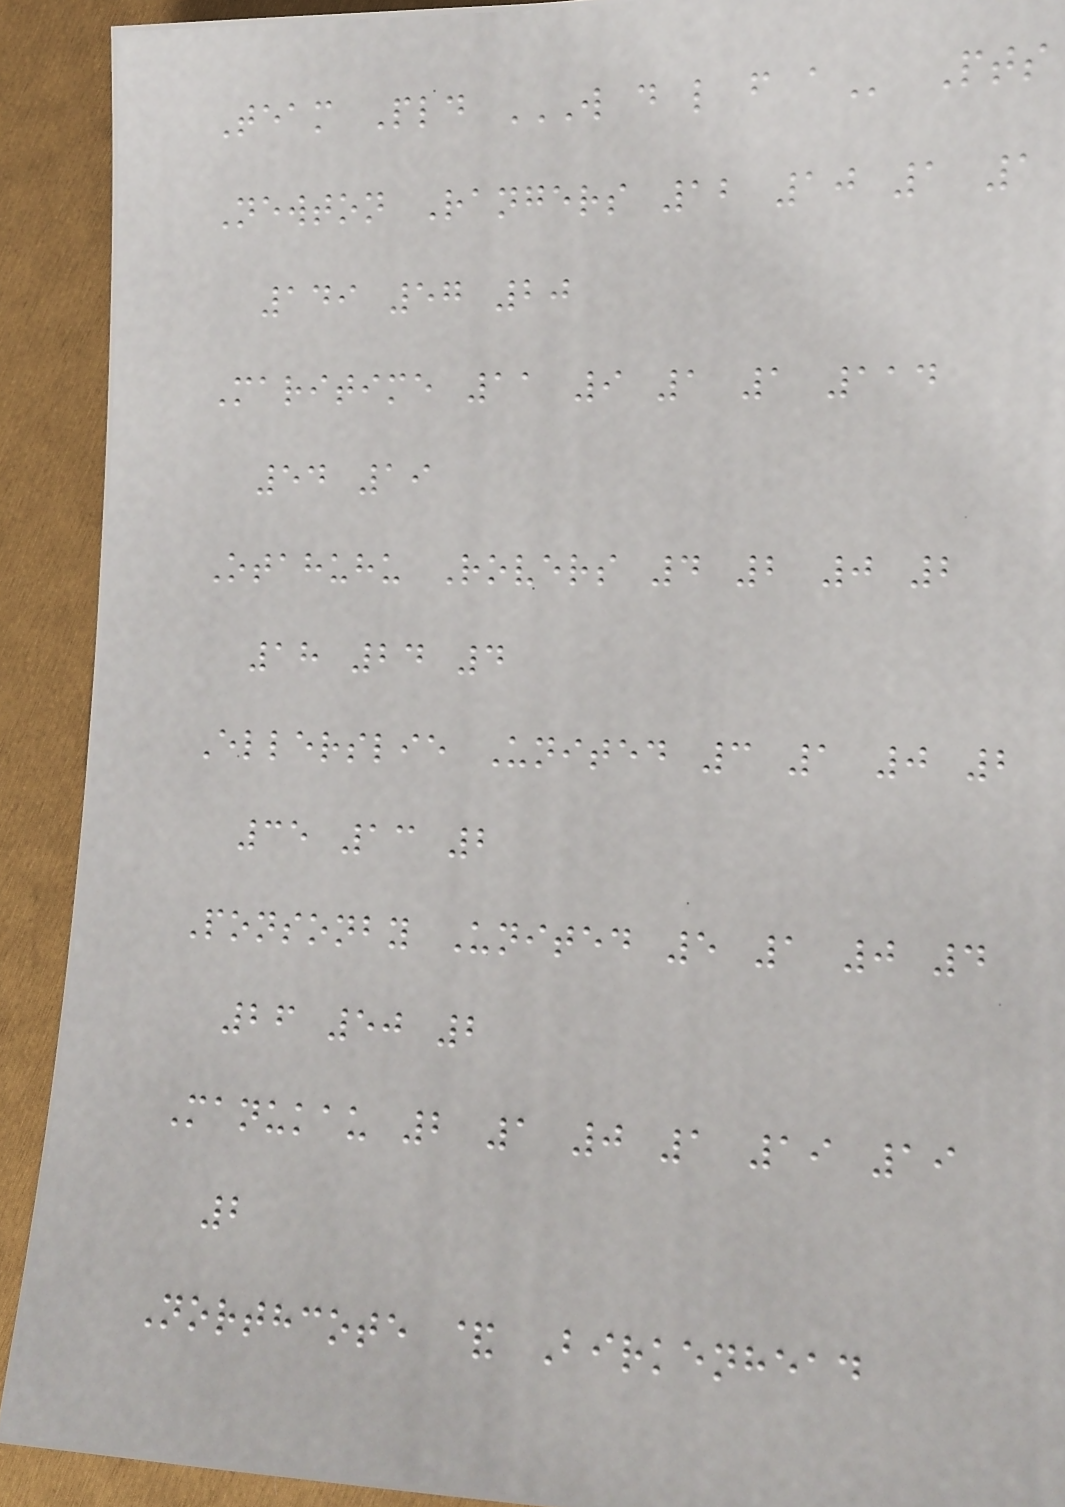Team Pld W D L F A Pts
Newton Rangers 12 10 1 1
149 57 20
Maritime 11 9 1 1 114
54 19
Otahuhu Rovers 4 2 0 2
18 24 4
Ellerslie United 3 1 0 2
35 13 2
Ponsonby United 5 1 0 4
26 50 2
Manukau 2 1 0 1 19 19
2
Northcote & Birkenhead
